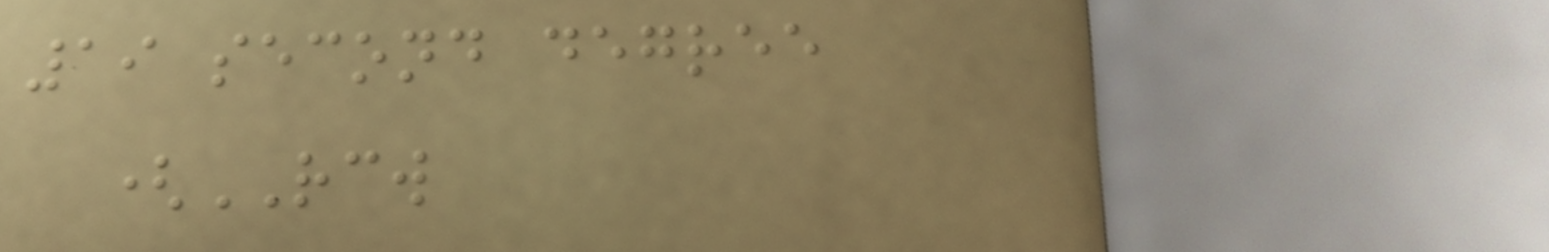19 second degree
(RCW
